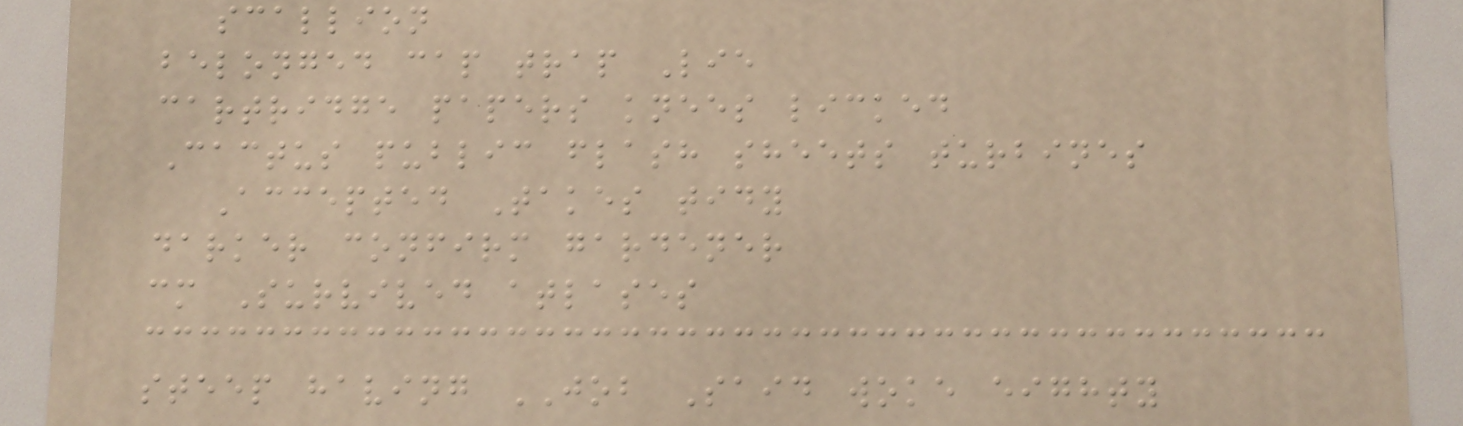scallion
belonged cap trap Lie
cartridge papers knees licked
Cactus public flash sheets turbines
Accepted Takes tidy
darker confirm gardener
cm Survived atlases
steep having JOB Said woke eighty
